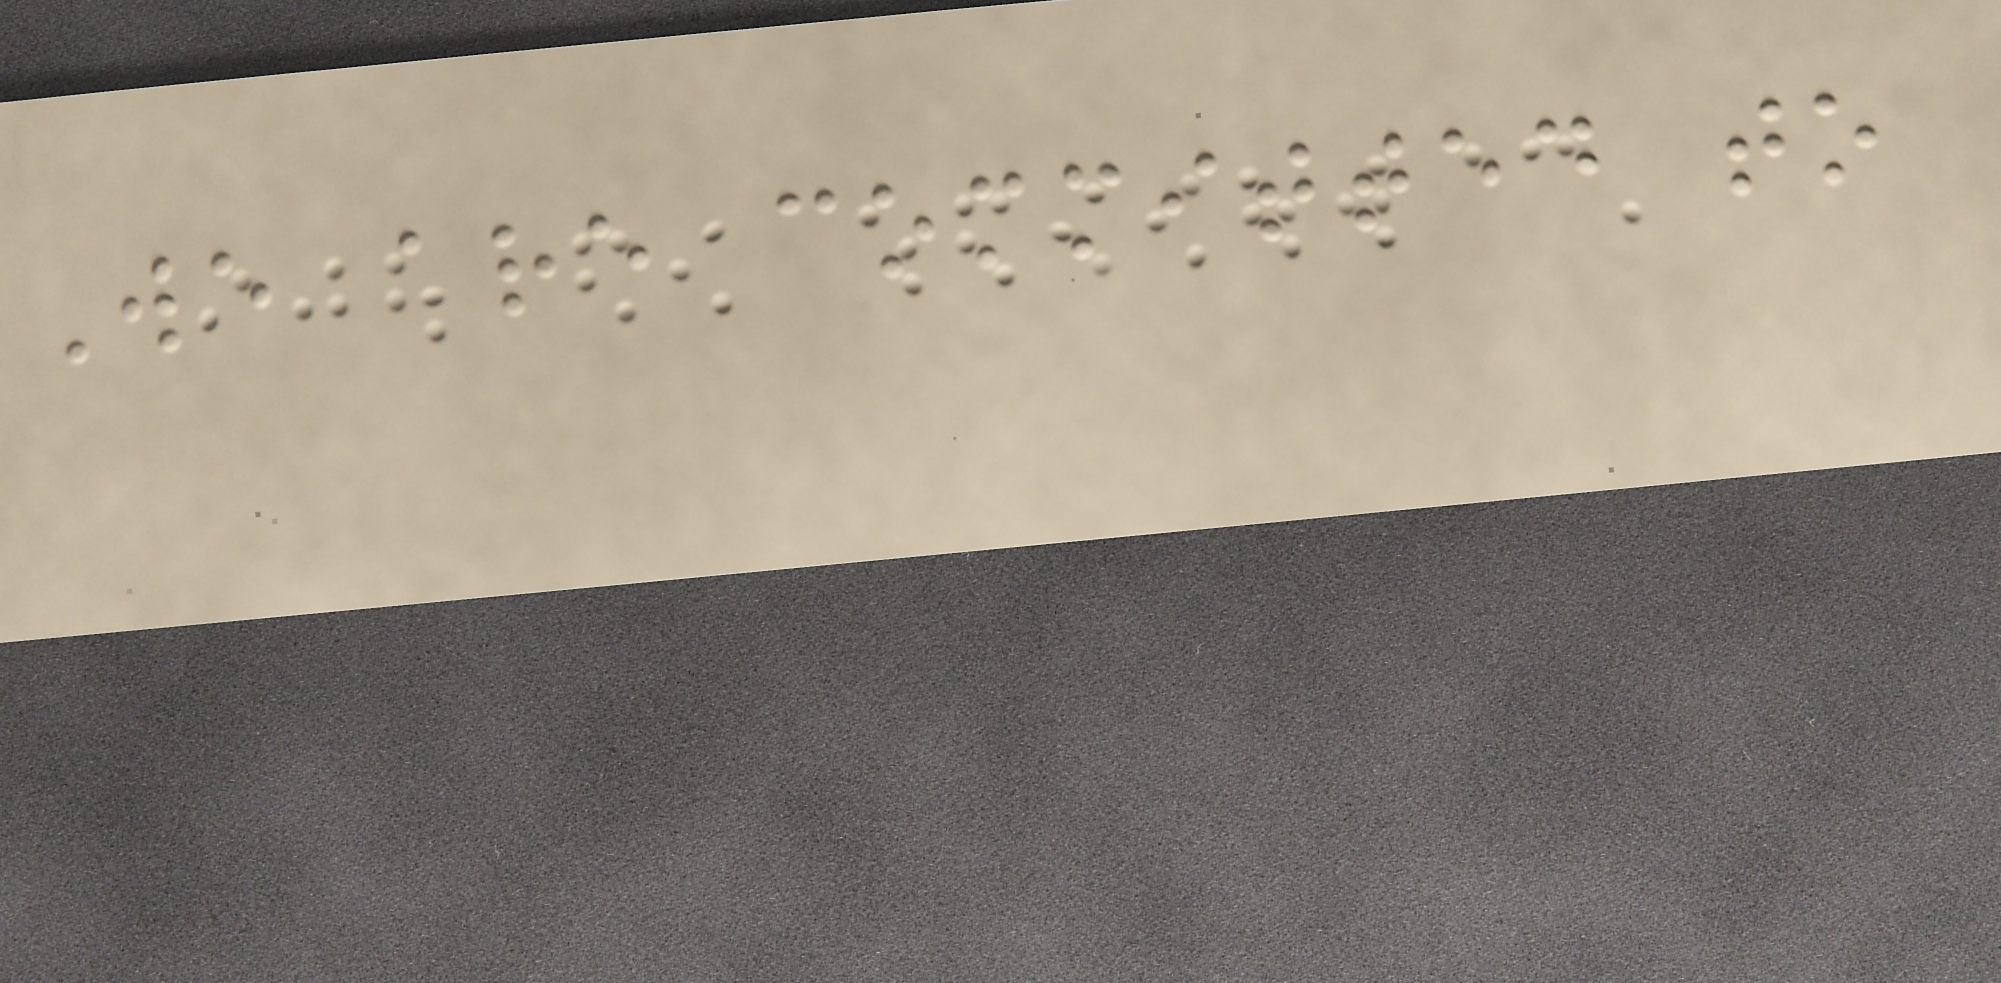We are committed to
